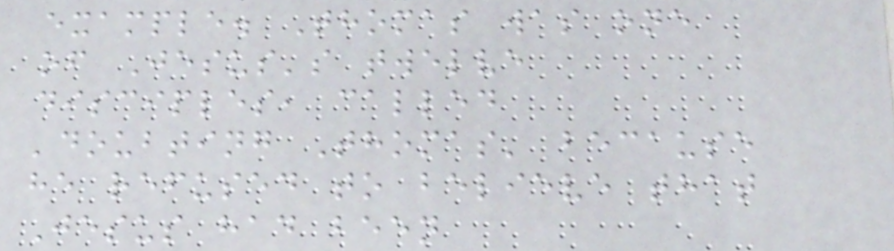example. Thomas was one
of Jesus's twelve
disciples, called
'doubting Thomas' because
he refused to believe that
Jesus had been
